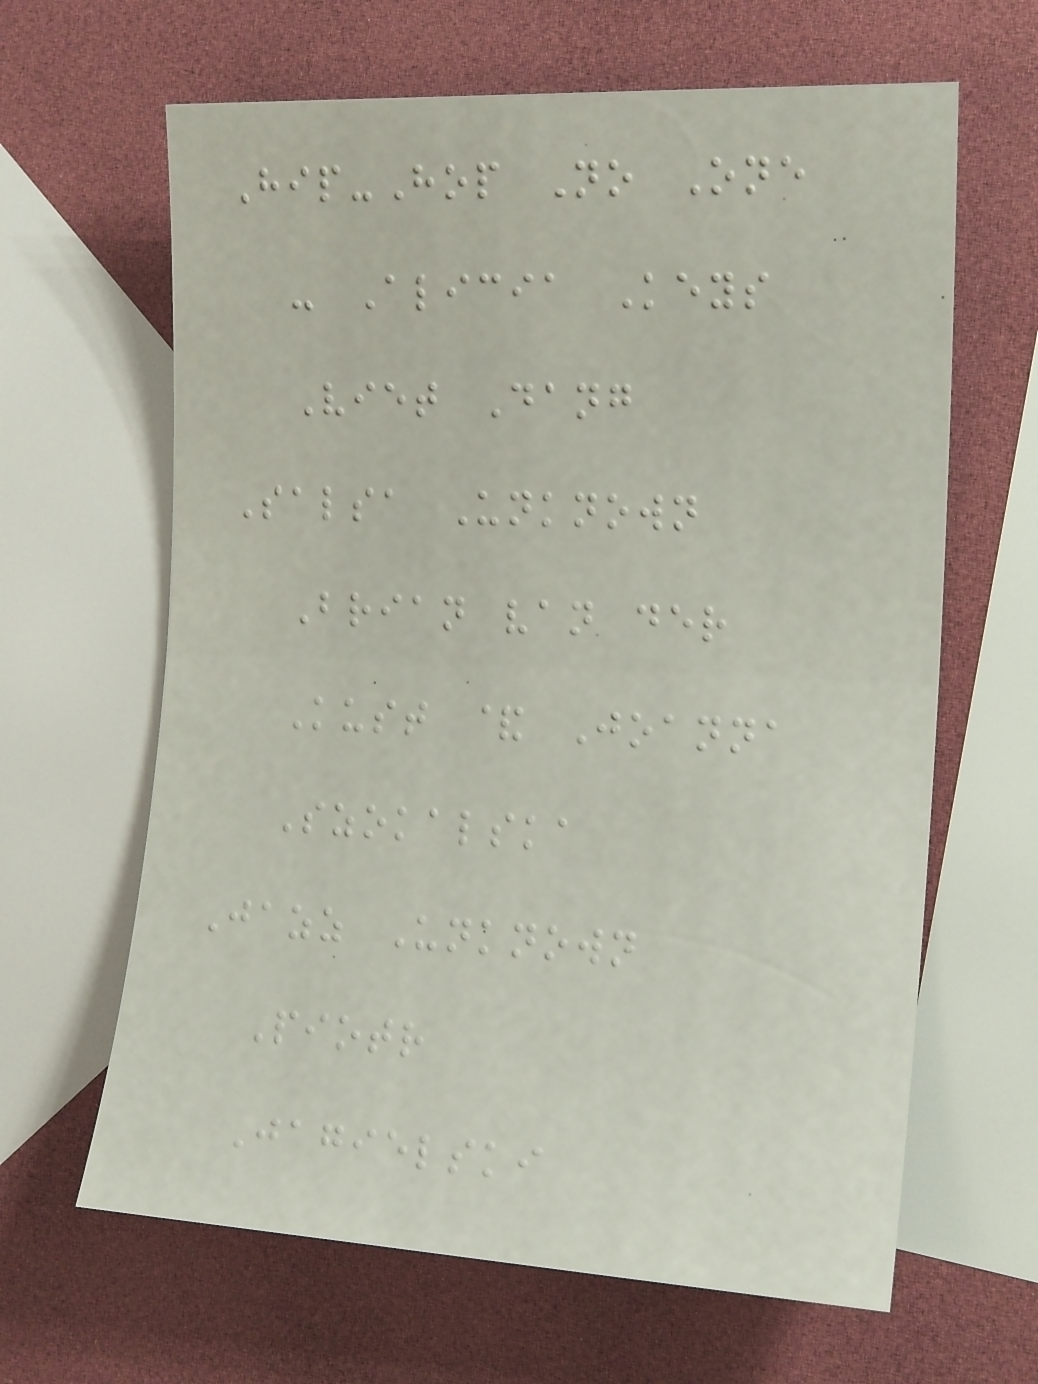Hip-Hop No One
- Alicia Keys
Viet Dang
Salsa Unknown
Brian van der
Kust & Joanna
Szokalska
Jazz Unknown
Piotr
Jagielski
